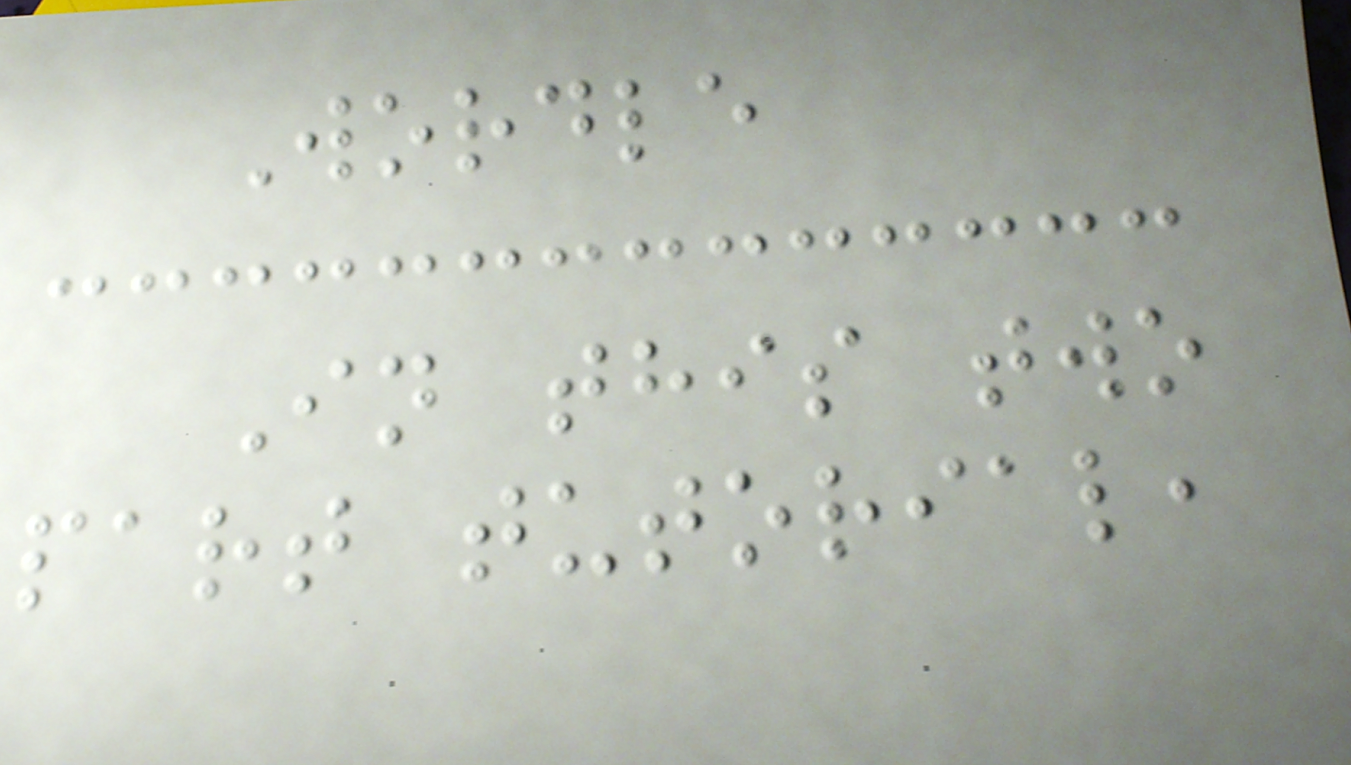Wordle
In this two
part tutorial,
